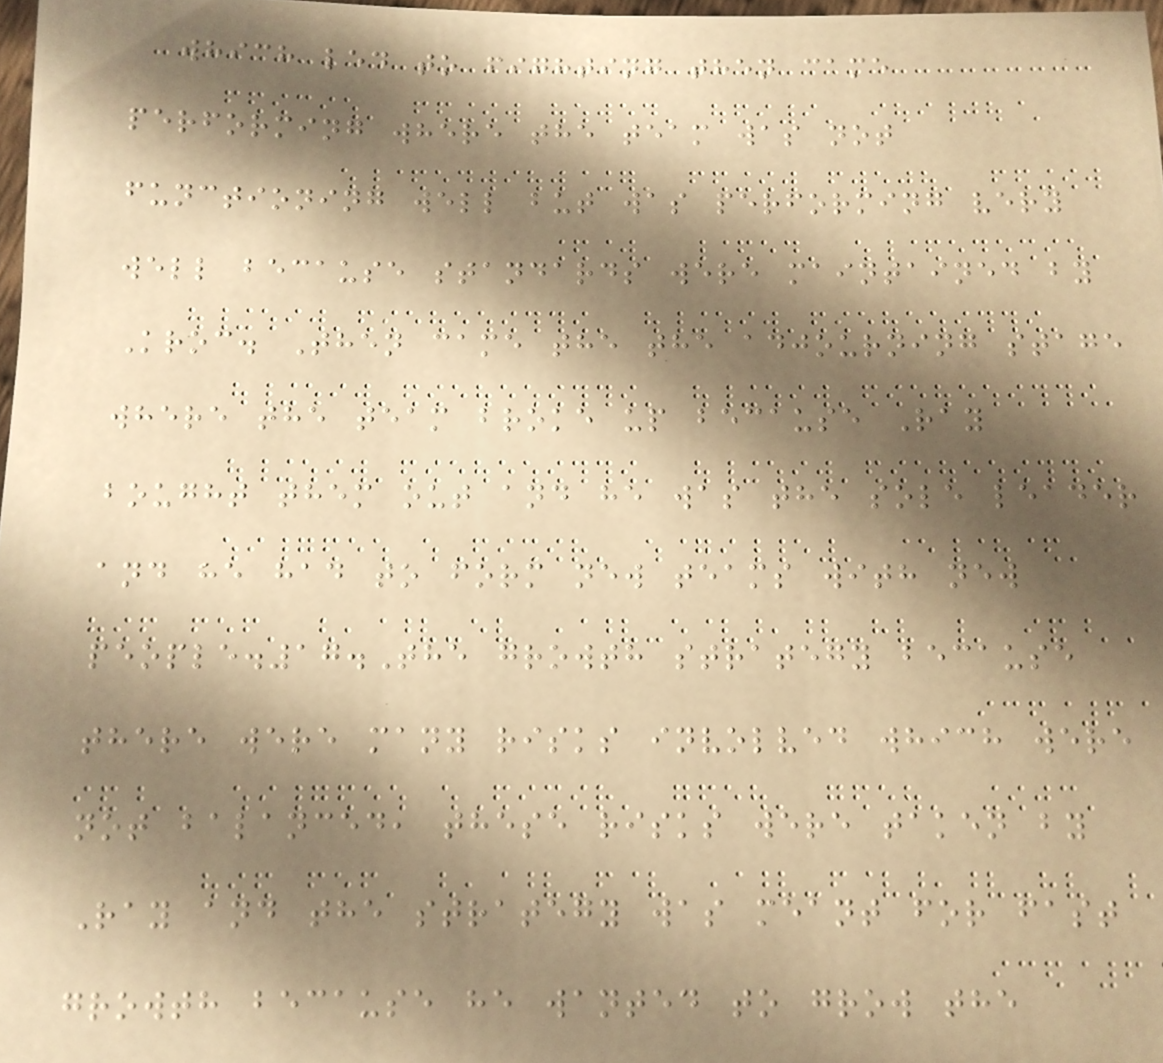which led to fighting then came
performing where the team was not
functioning well but was performing very
well because standards were maintained by
Kroc. Then came the the adjourning stage
where the team broke up because Ray
bought them out and he was the sole leader
and he had to form new teams with new
people.17.The growth strategy because
there were many risks involved which were
not balanced, these risks were taken by
Ray and the strategy was meant for fast
growth because he wanted to grow the
